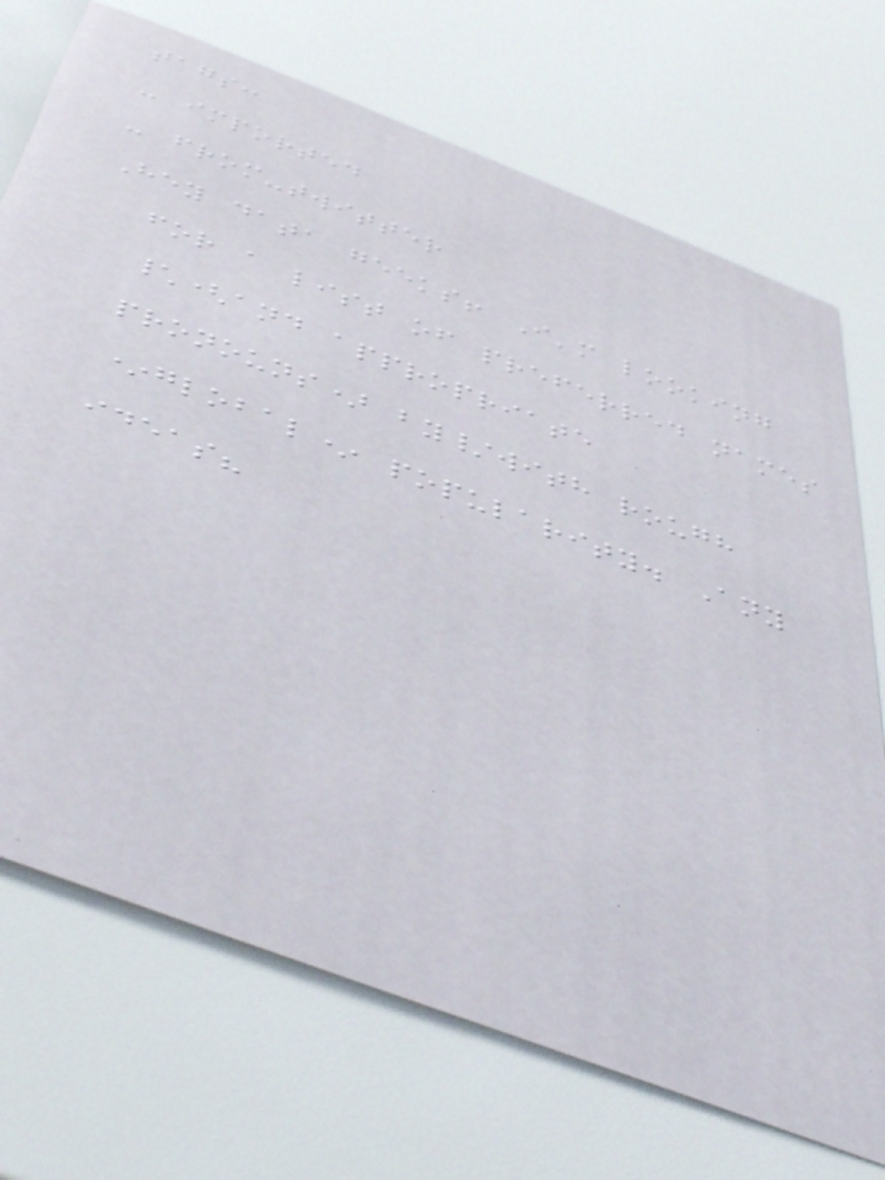tags:
- imported
- from-twitter
Hey data geeks! I'm looking
for a list of preferred names
\(and appropriate
pronouns) by/with rough
*global* popularity. Any
ideas?
